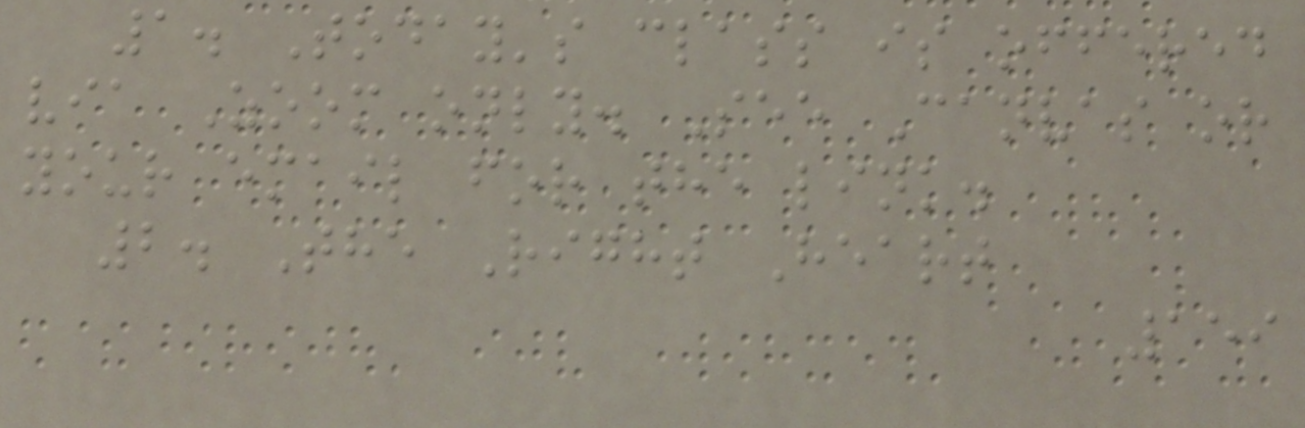1. Today's class is offered
via Zoom only. See Canvas or
your email for the link.
2. The Right Heart
159
